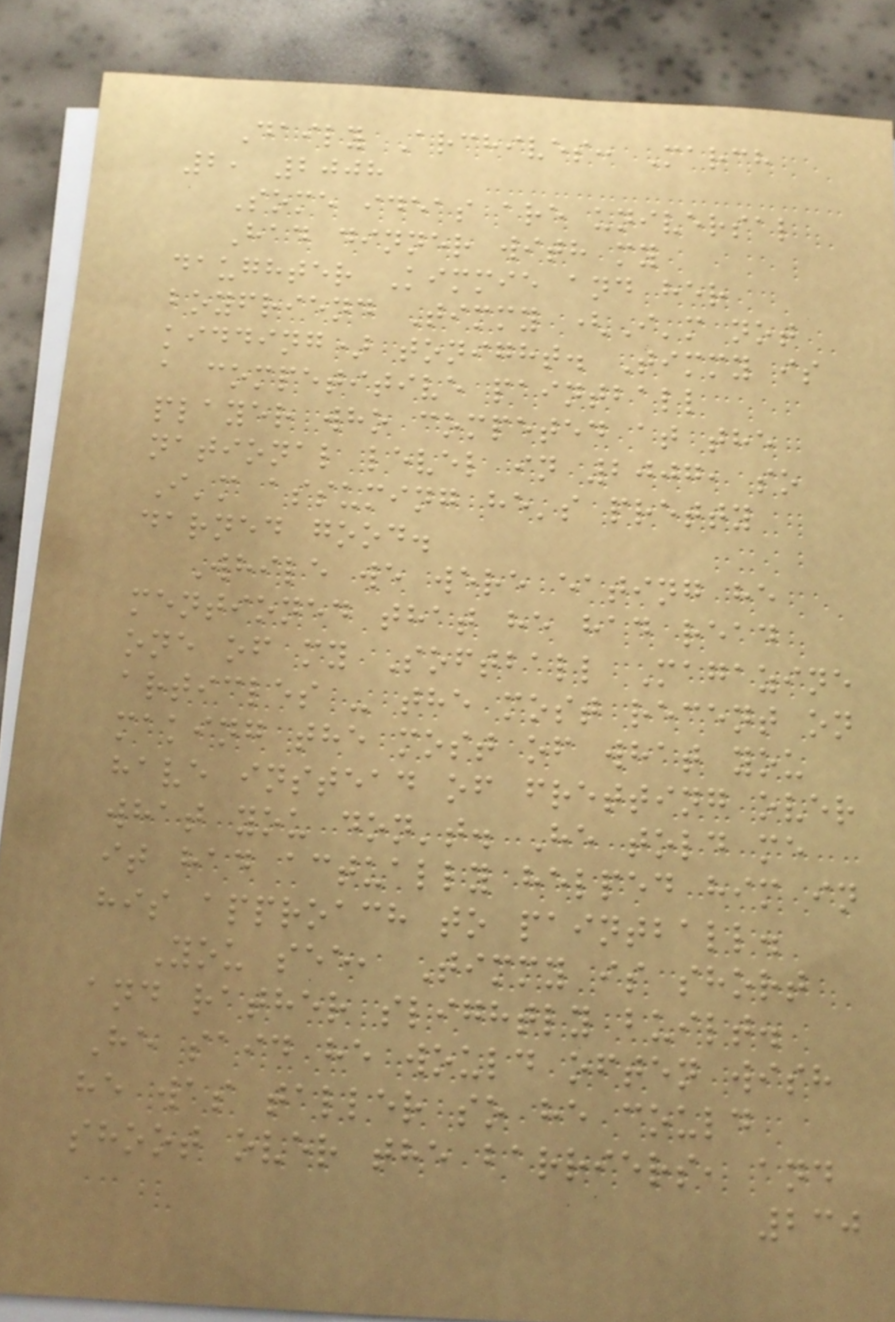Daily Archives: March
2, 2008
Some ideas are universal
Had dinner with my
daughter Kimmie and her
boyfriend Timmy (I'm not
kidding) tonight. Timmy is
a competitive paintball
player who competed at the
national level in 2007, so
I'm assuming he's pretty
darned good.
While we were eating he
mentioned that he had read
one of my Softball Magazine
articles - the most recent on
making the most of what you
have instead of fretting over
what you don't. He told me
it had actually helped him in
his approach to paintball.
You see, Timmy is short
and rather slightly built.
He said he would often wish
he was taller so he could
shoot over the barriers, and
230
